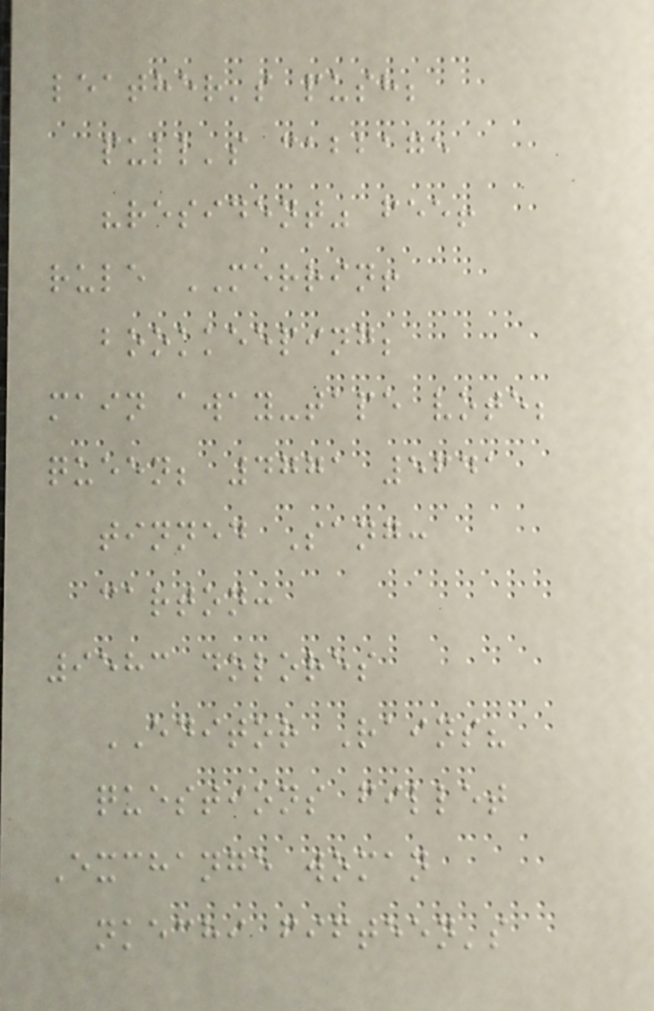leather's push;
pull's cabbage
"resident" fee!
rule MERRIN!
bookkeeping;
main away-tape vote;
queen; 4771 5641
tinned Sang:
carton:
9583 dolores
EDITOR Rains?
questions fillet
Exchange woman
nkechi fifteen's
